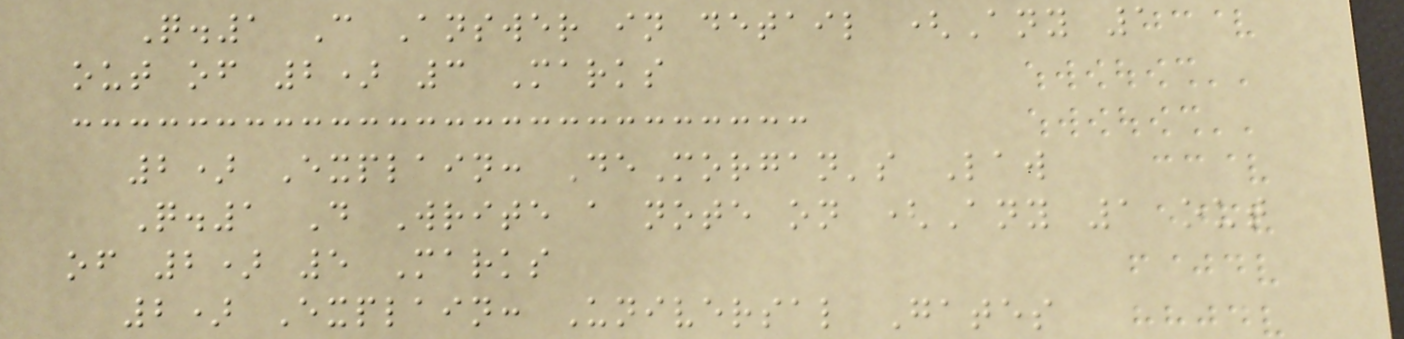Q.1 C Answer in detail (Any 1
out of 2) 3 Marks
2) Explain: DeMorgan's Law
Q.1 D Write a note on (Any 1 out
of 2) 5 Marks
2) Explain: Universal Gates
